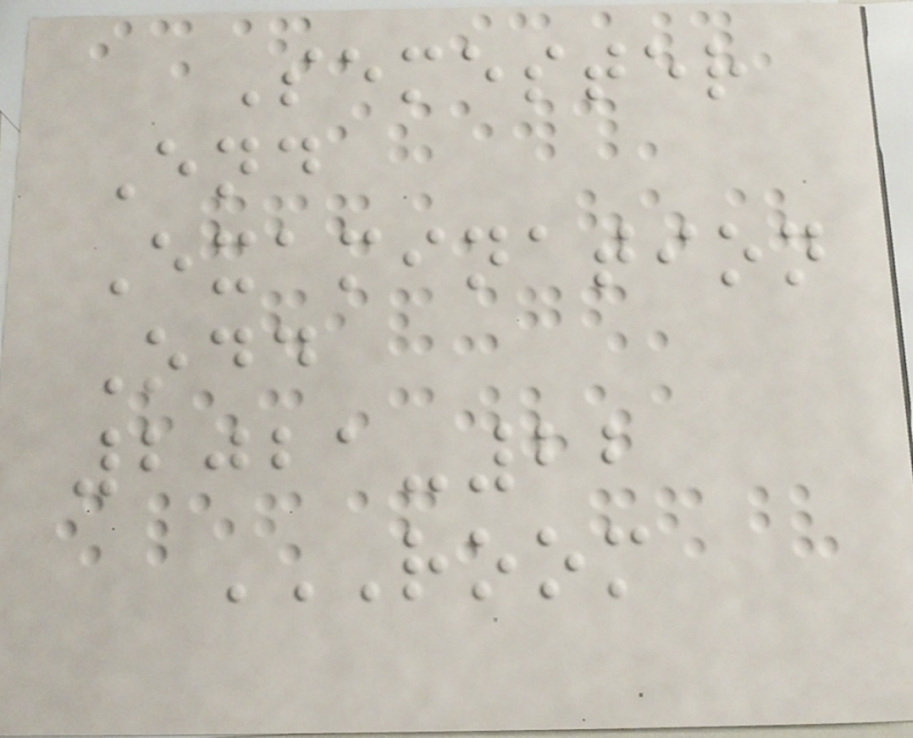Semester
End
Examination
Odd
2021-22
ROOM
